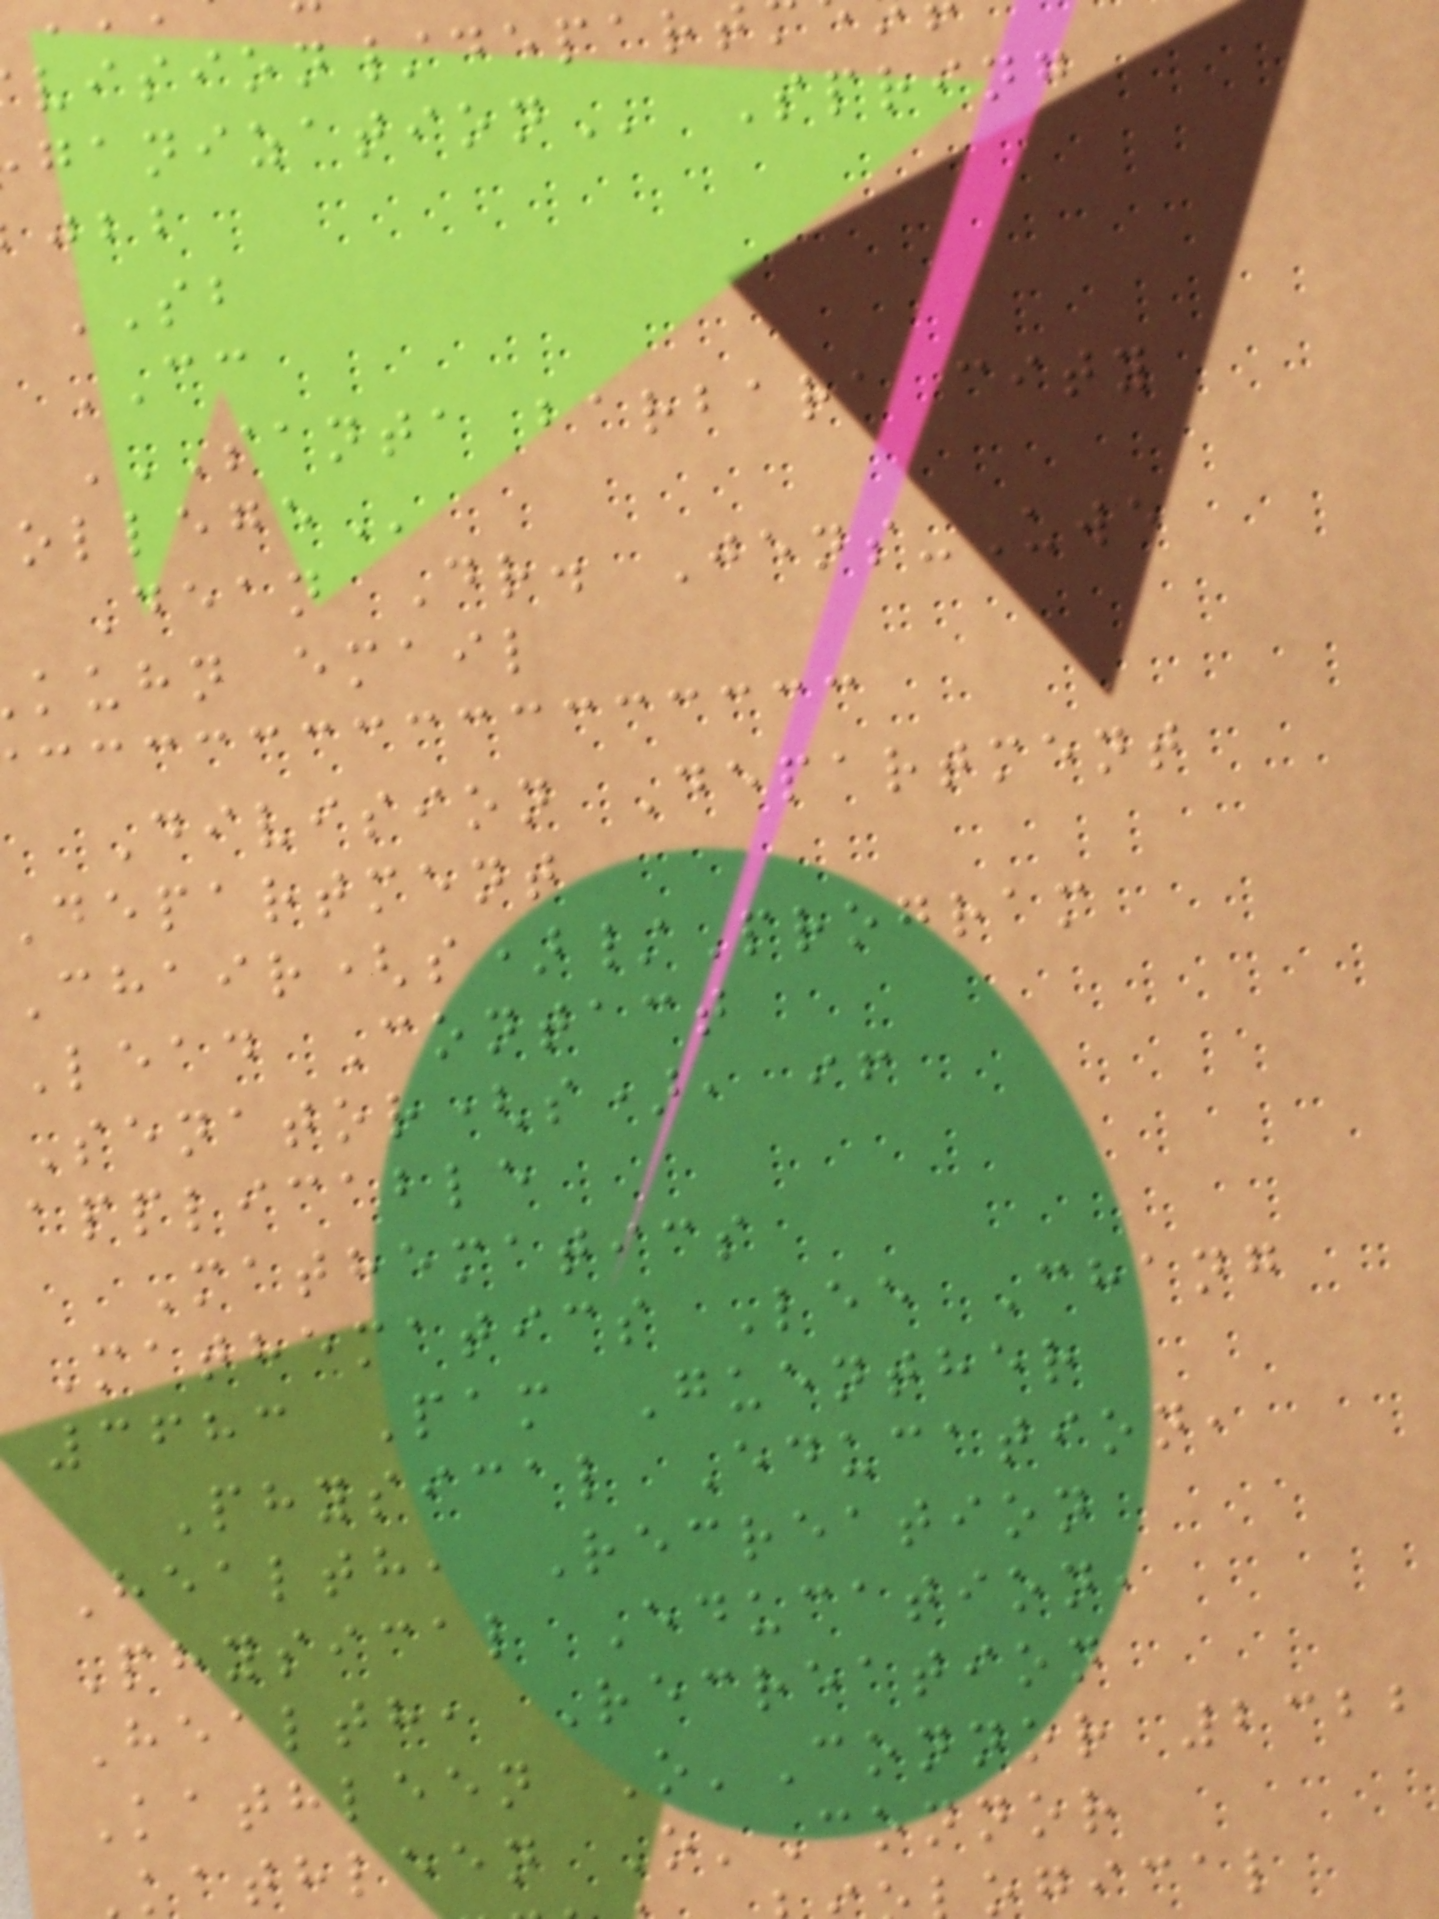Spring
SB
CC
SANTA BARBARA CITY
Dean Dr. Jens-Uwe
kuhn email
Division Department
department
Chair(s)/Program
Lead Contact
Senator(s), if
applicable
Mathematics
Mathematics Lee Chang
3683 Pam Guenther
Physical Education,
Health, Recreation
Physical Education,
Health, Recreation
Kathleen O'Connor 2322
kathleen O'Connor
ogical
